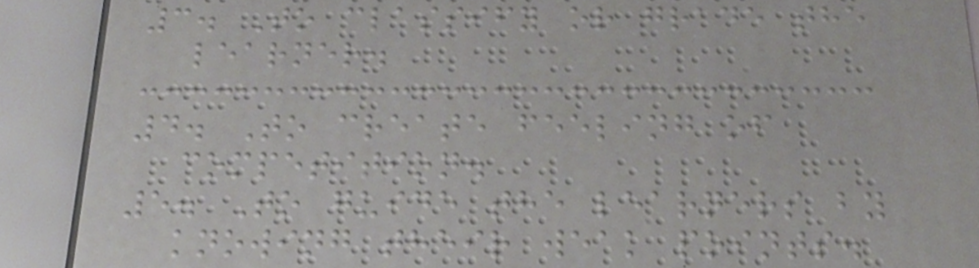3. To classify or grade the
learner.
4. To create feeling of
competition.
5. To guide the learners by
knowing their weak points.
